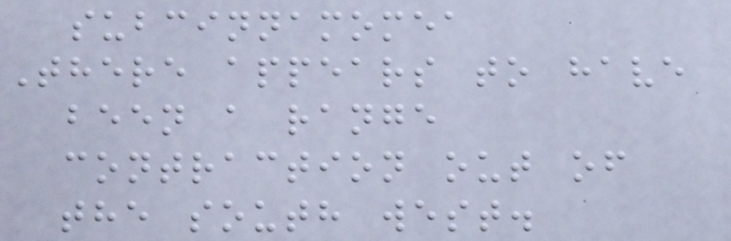subcinnamomea
There appears to have
been a range
contraction out of
the south west.
